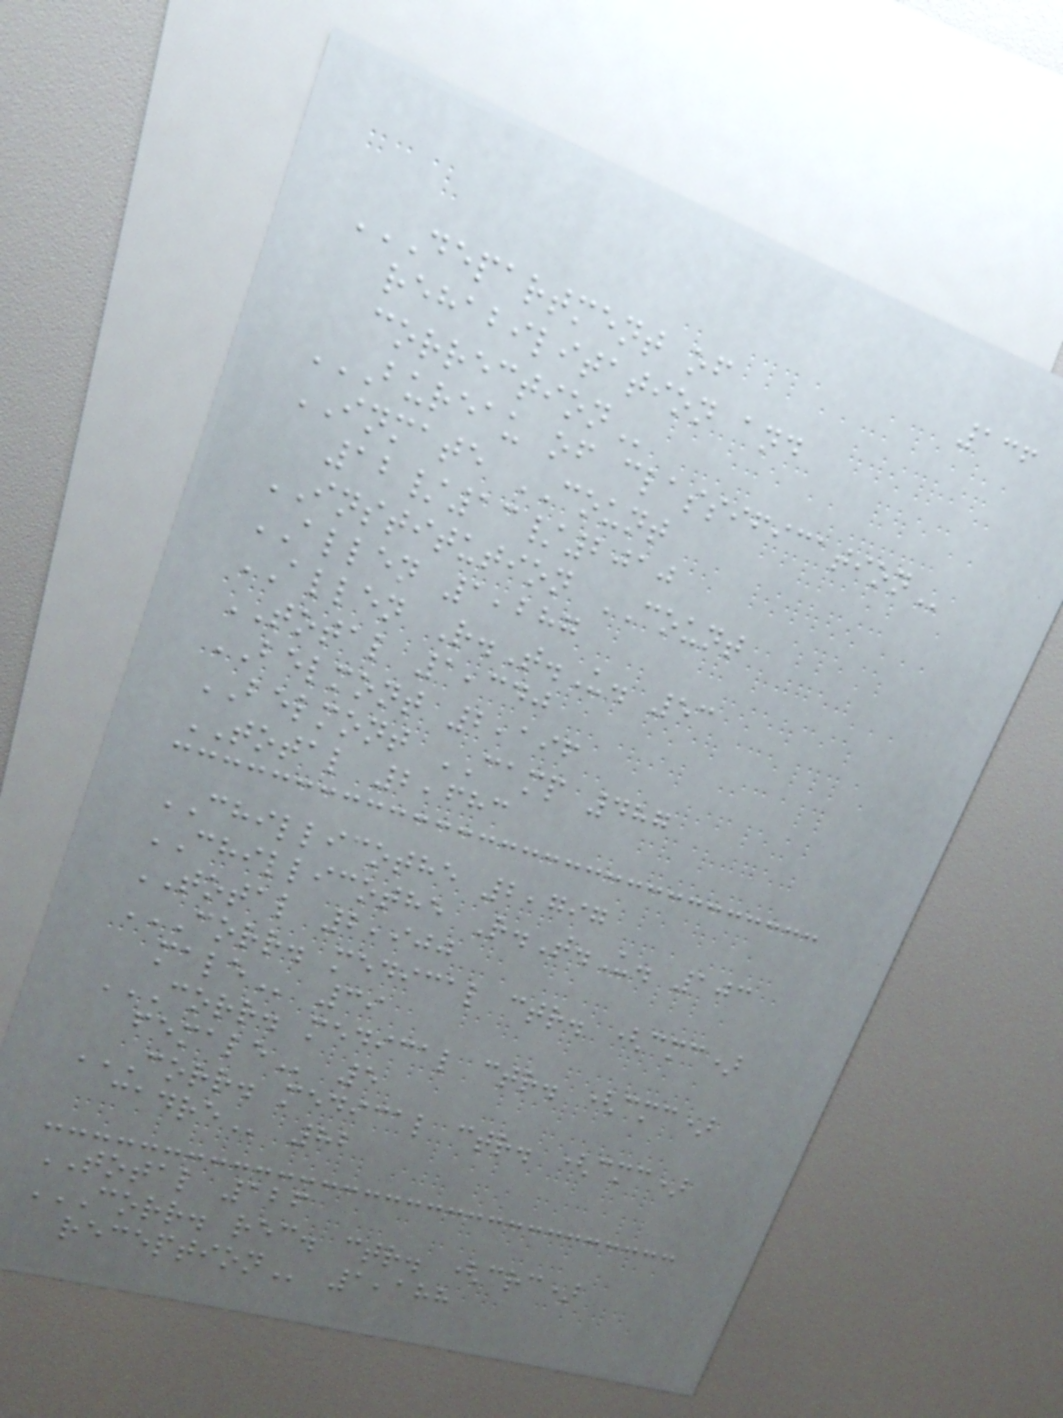136
DEPARTMENT OF
REHABILITATION AND
CORRECTION
BUREAU OF CLASSIFICATION
INMATE COUNT
12/13/2010
INSTITUTION COUNT
ALLEN 1,287
ALLEN R.T.U. 53
TOTAL 1,340
BELMONT 2,196
BELMONT CAMP 487
TOTAL 2,683
CHILLICOTHE 2,797
CHILLICOTHE R.T.U. 103
TOTAL 2,900
CORR. MEDICAL CTR. (CMC)
MALE 39
CORR. MEDICAL CTR. (CMC)
FEMALE 5
CORR. MEDICAL CTR. (CMC)
CADRE 82
TOTAL 126
CORR. REC. CTR. (CRC)
RECEPTION 1,188
